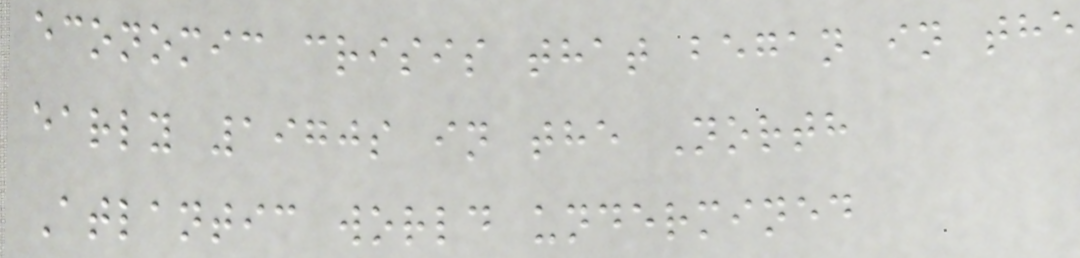economic crisis that began in the
early 1970s in the North
Atlantic world undermined
